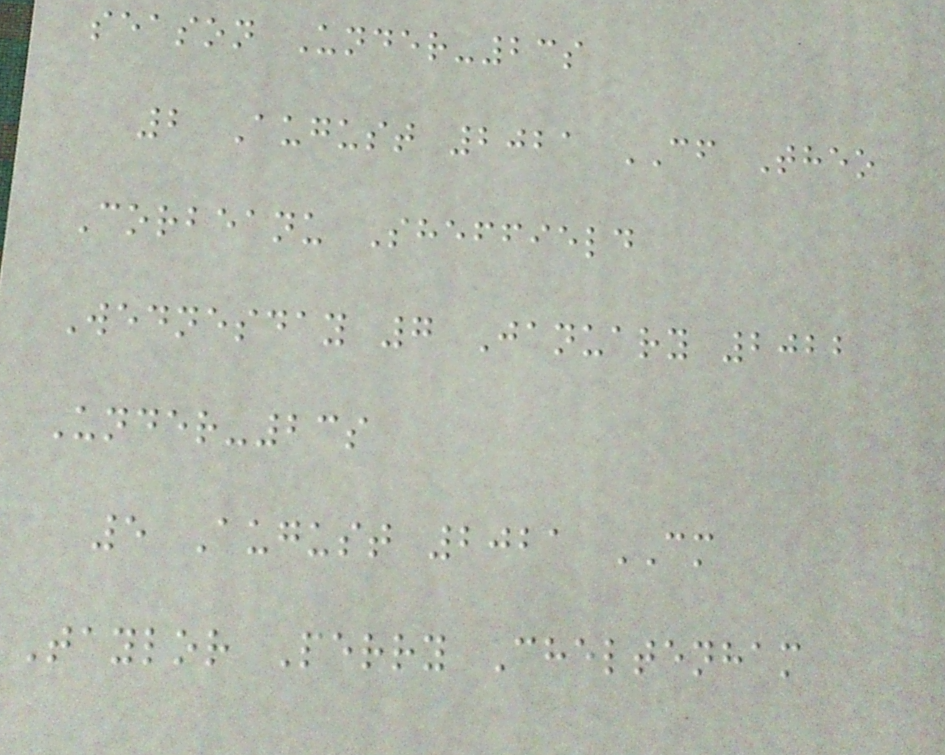season Under-23s
2 August 2021 CF Theo
Corbeanu Sheffield
Wednesday 7 January 2022
Under-23s
5 August 2021 CM
Taylor Perry Cheltenham
